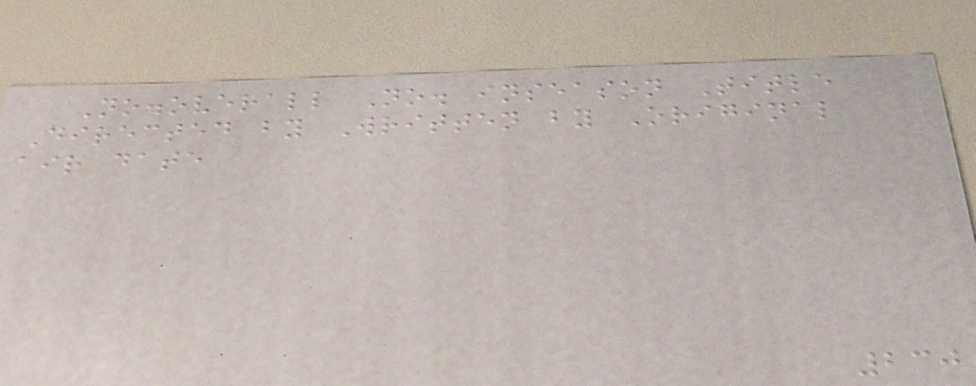No.overall No. inseason Title
Directed by Written by Original
air date
230
